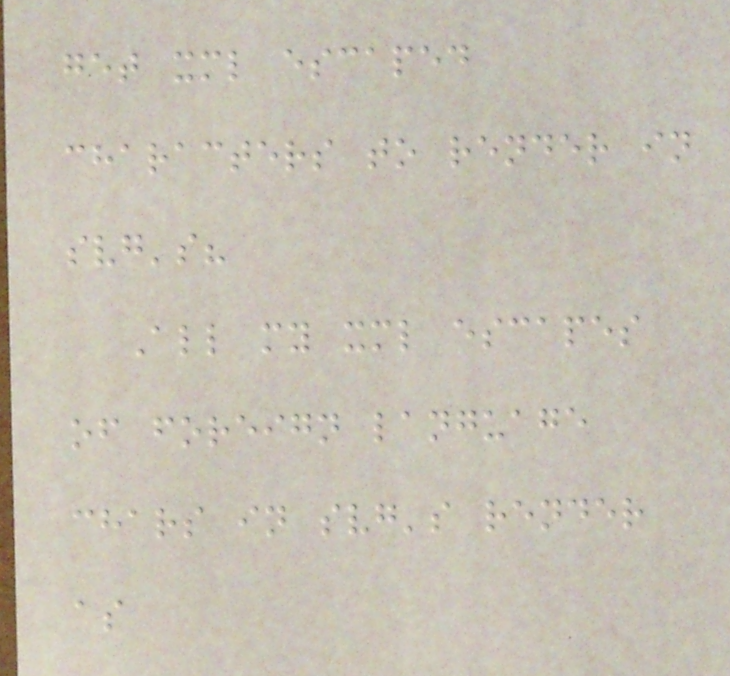get xml escaped
characters to render in
svg's?
All my xml escapes
of foreign language
chars in svg's render
as
